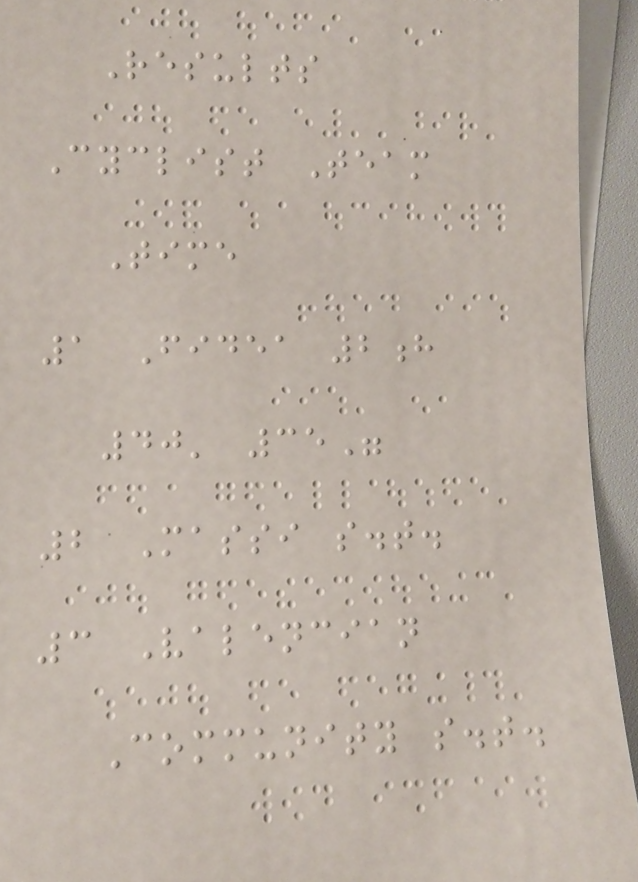Results
Cyclist Team
Time
1 Fidea 2h
40' 35"
2 Massi s.t.
3 Valencian
Community s.t.
